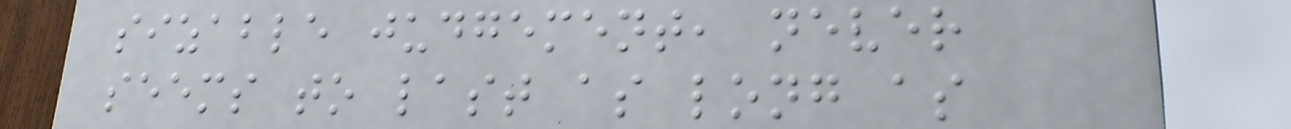sizable judgement, never
seems to last as long as
